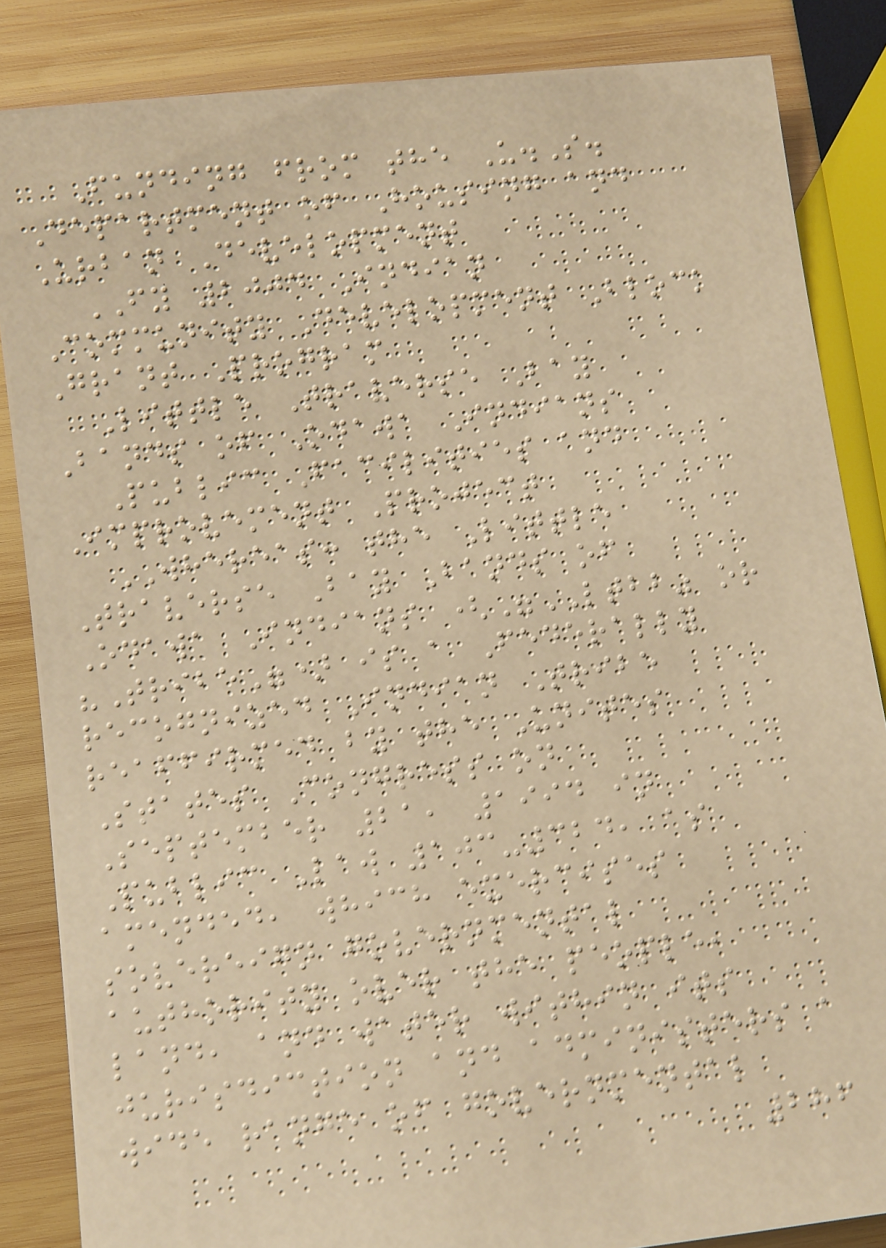Funding from the U.S.
Department of Housing and
Urban Development
FY 2004 Indian
Community Development Block
Grant Program
Little Traverse Bay
Bands of Odawa Indians
Public Facilities and
Improvement Project
WHEREAS: the Little
Traverse Bay Bands of
Odawa Indians ("LTBB" or
"Tribe") is a Federally
recognized Indian Tribe
reaffirmed by the Unites
States Congress on
September 21, 1994 in
Public Law 103-324, as
amended, which exercises
sovereign governmental
authority over the people,
land, and water within its
jurisdiction and administers a
wide range of governmental
286
